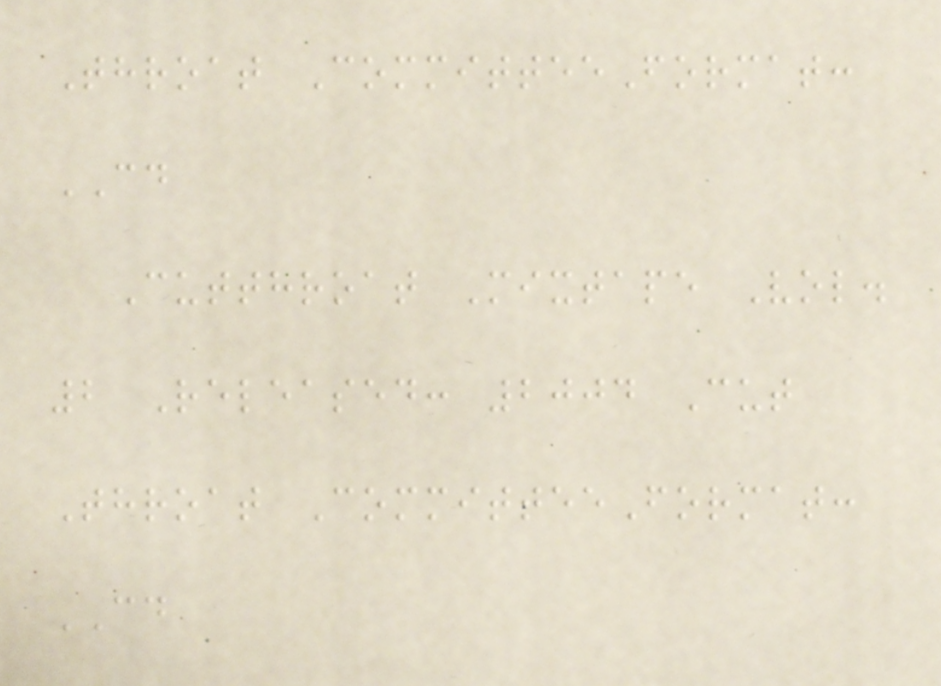Throat CommitteeFormat:
CD
Cutthroat Mixtape Vol.
2 Released: 2004 Cut
Throat CommitteeFormat:
CD
